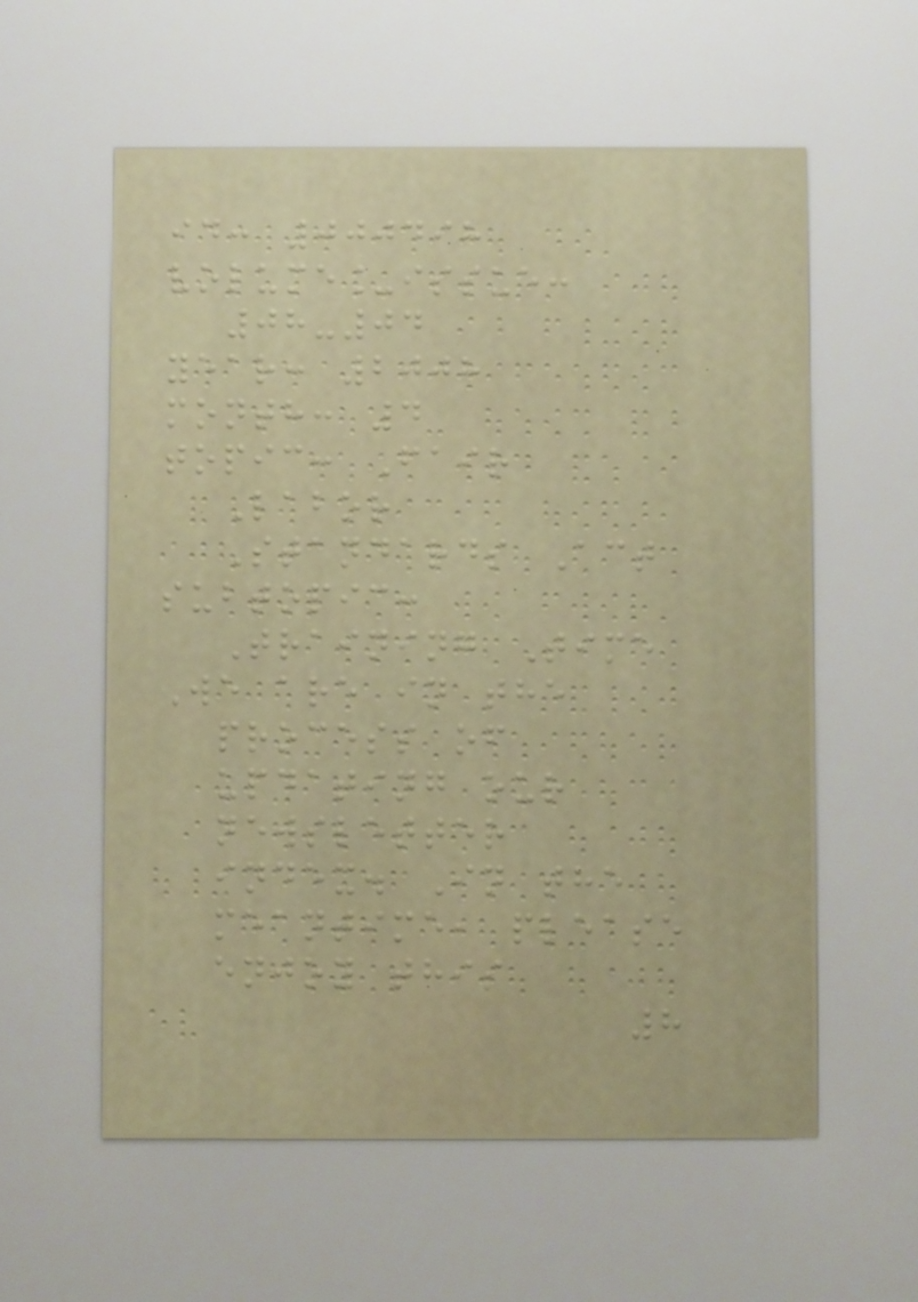id: 000498
volume_issue:
08-04
year: 2008
month: 4
topic: Fair
Labor
Standards Act
subtopic:
Training Time
We are in the
process of
updating our
newsletter
index. In the
meantime, please
enjoy this
8
